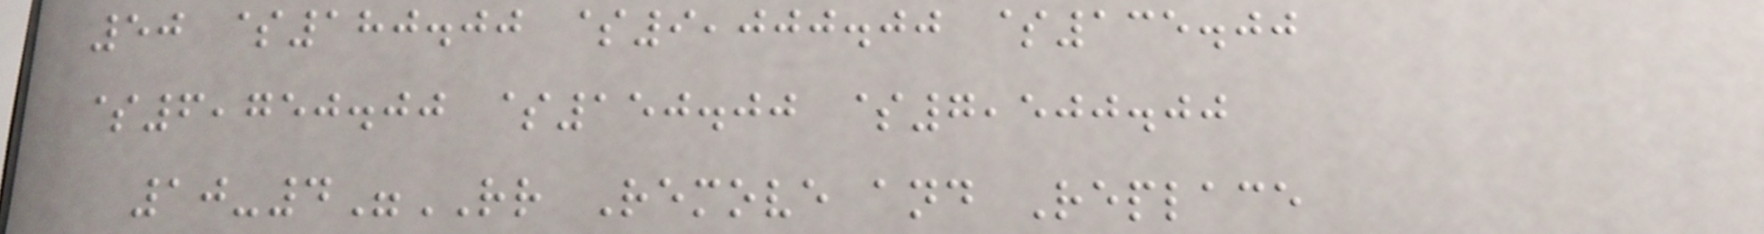50 $180.00 $9,000.00 $135.00
$6,750.00 $150.00 $7,500.00
10-4"RR Remove and Replace
